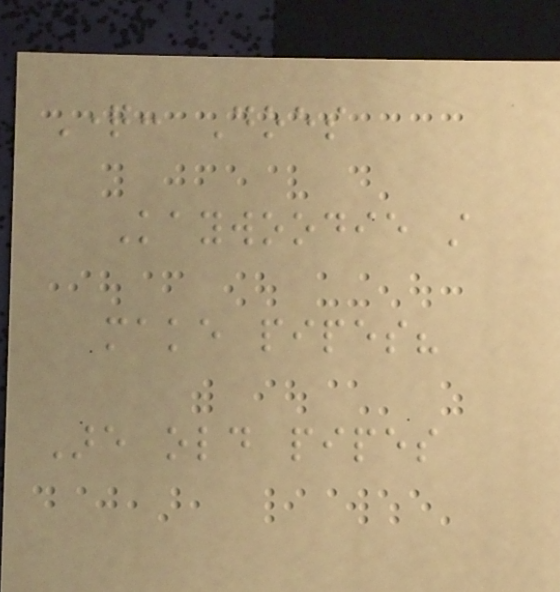Question: Does
Kaywoodie still
make pipes?
Are old pipes
